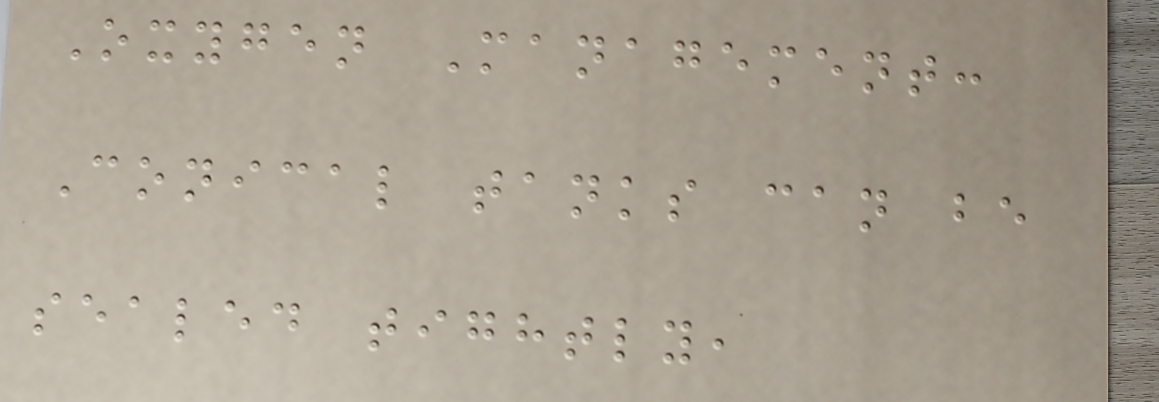Oxygen Management:
Conical tanks can be
sealed tightly,
